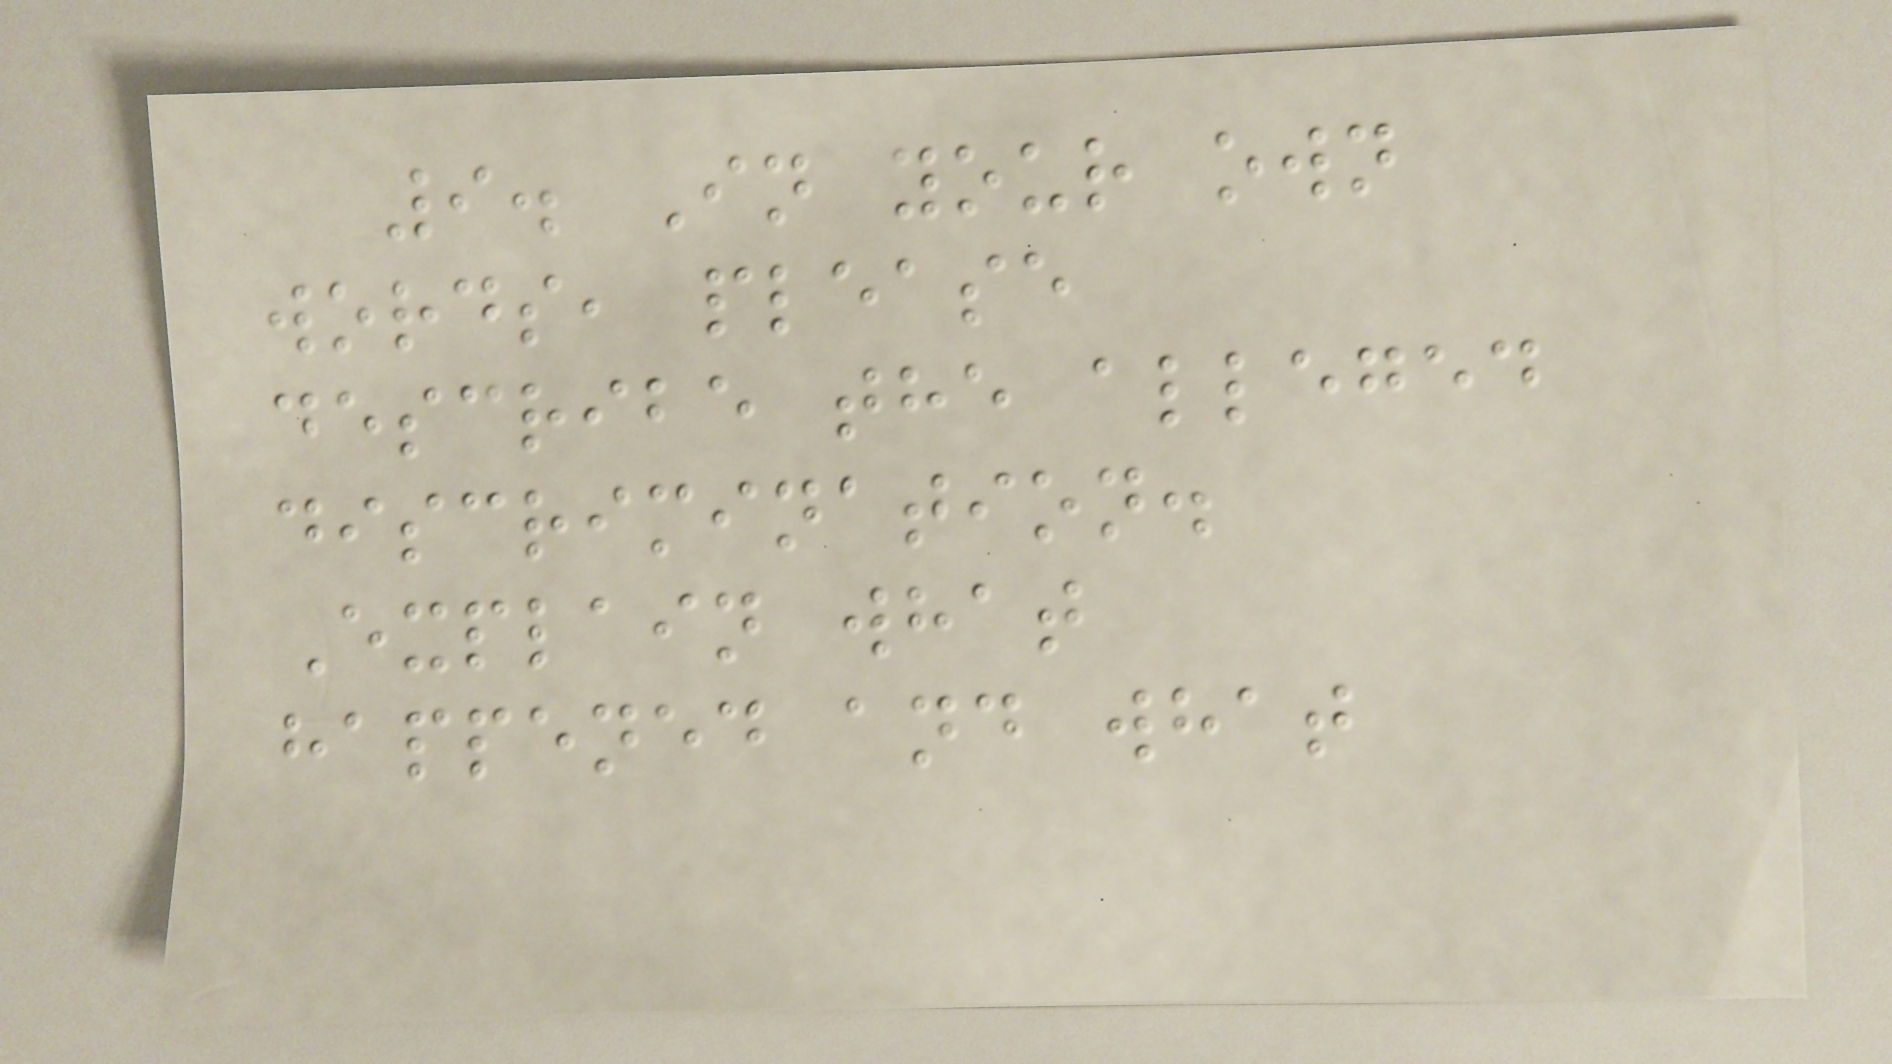9. In your own
words, please
describe the alleged
discrimination.
Explain what
happened and what
